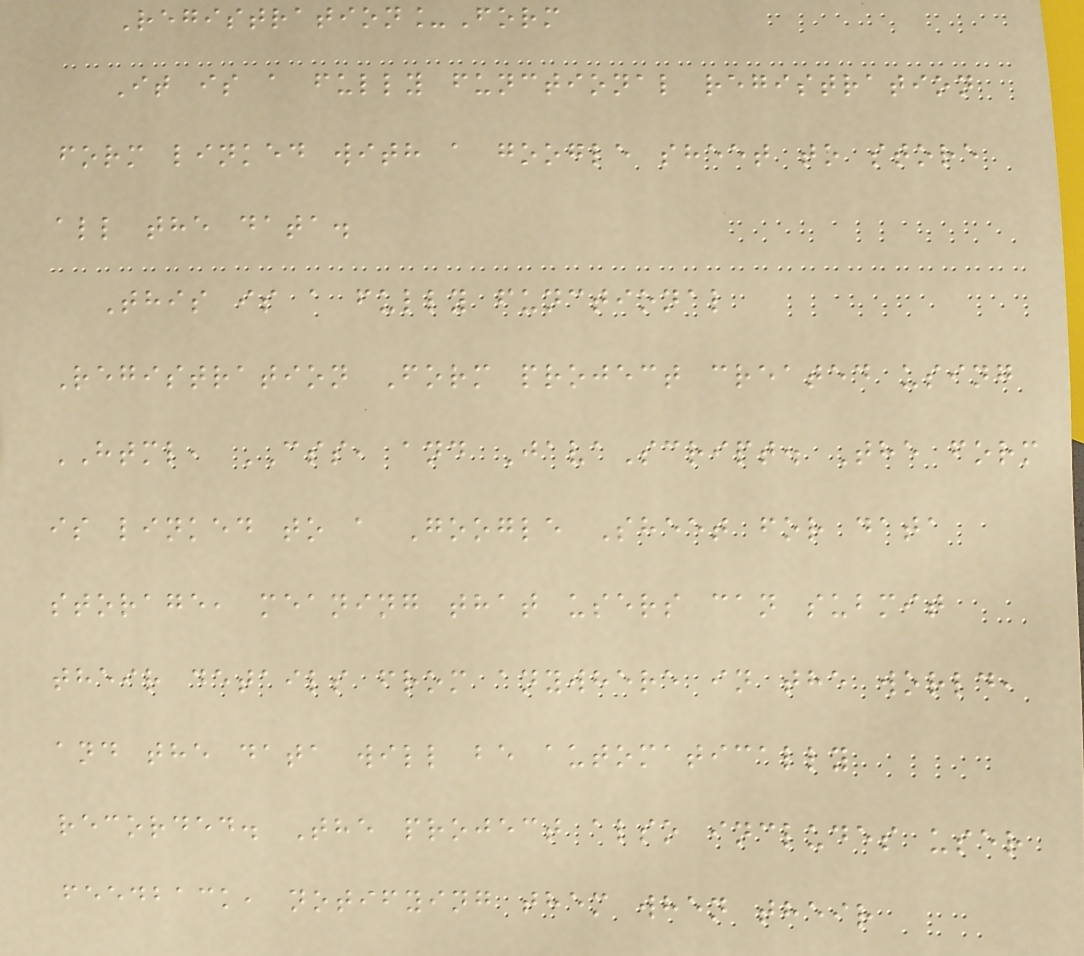Registration_Form
It is a fully functional registration
form linked with a google sheet to store
all the data.
This is a fully functional
Registration Form project created using
HTML, CSS, and JavaScript. The form
is linked to a Google Sheet for data
storage, meaning that users can submit
their details from anywhere in the world,
and the data will be automatically
recorded. The project also includes user
feedback, notifying them when their
